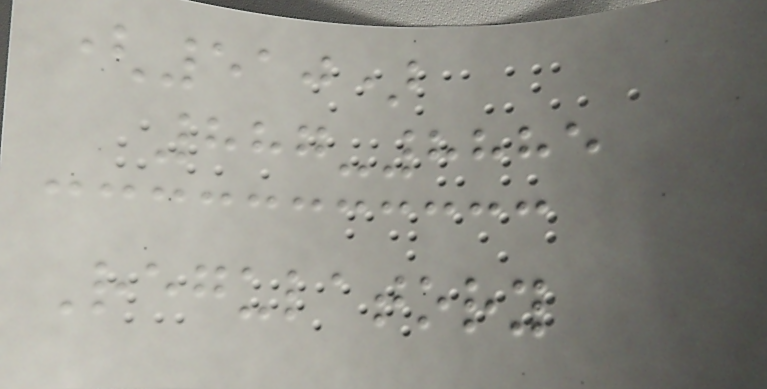(510)
887-8885
Regulatory
